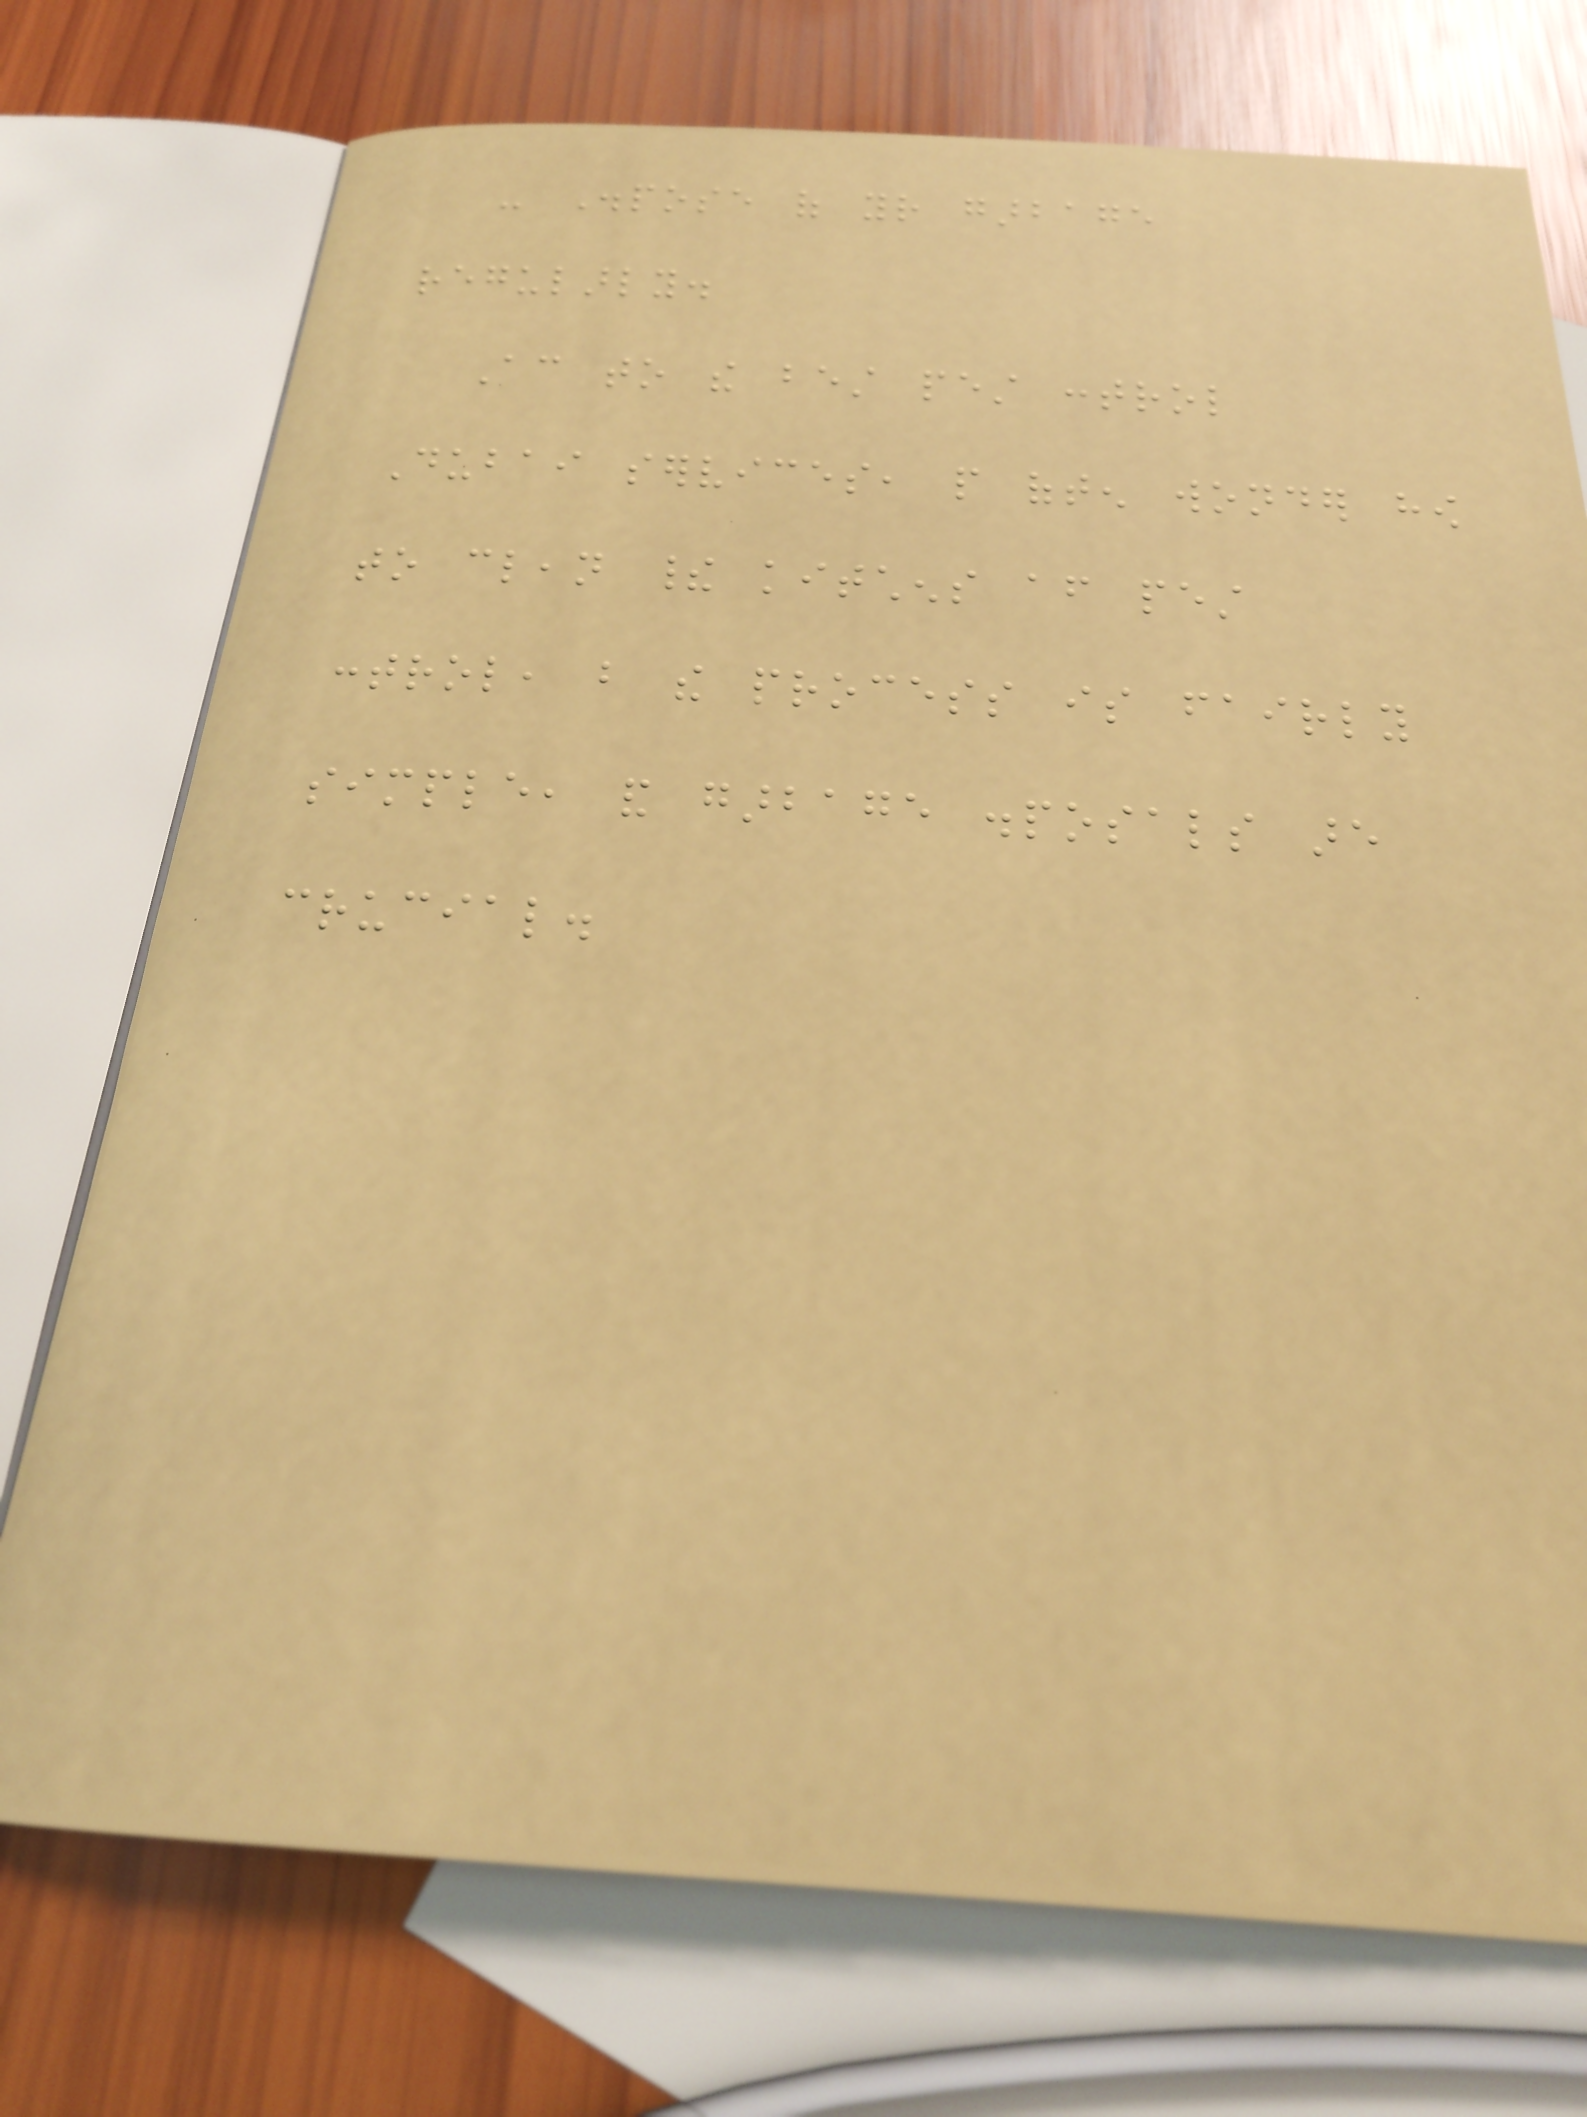- Dispose of your garbage
regularly.
According to the best pest control
Dubai services, people often wonder how
to clean their kitchens after pest
control, but the process is fairly
simple, and garbage disposals are
crucial.
